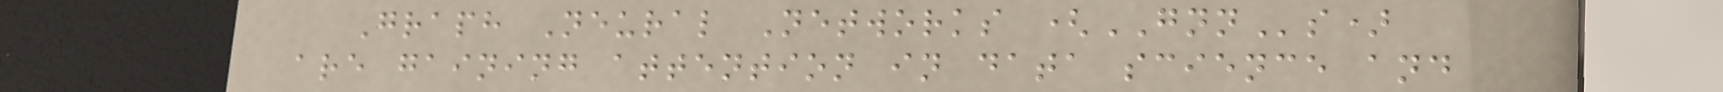Graph Neural Networks (GNNs)
are gaining attention in data science and
